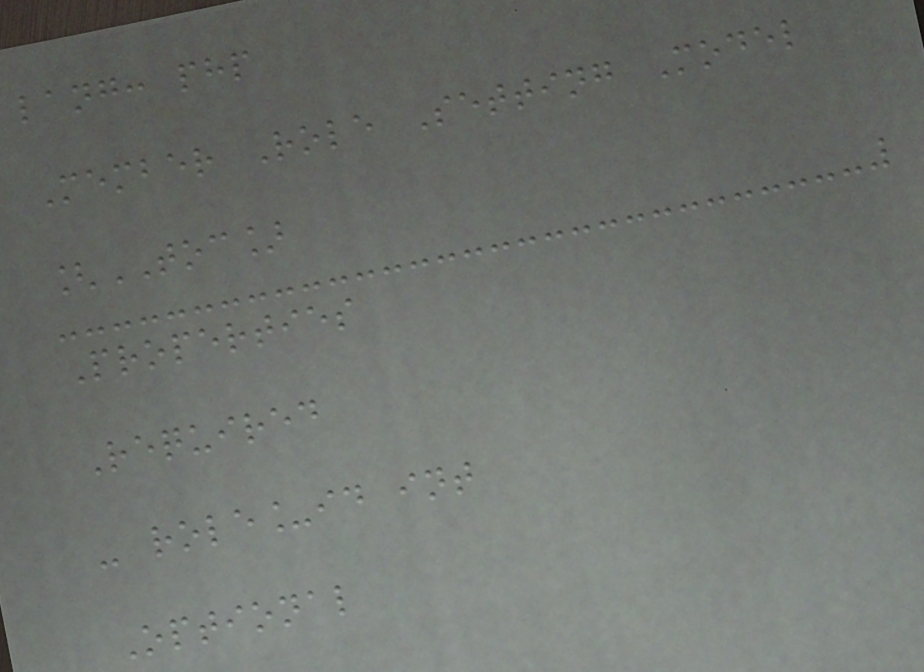lang: php
Member Role Setting Model
[TOC]
Properties
Required
- role_id int
Optional
